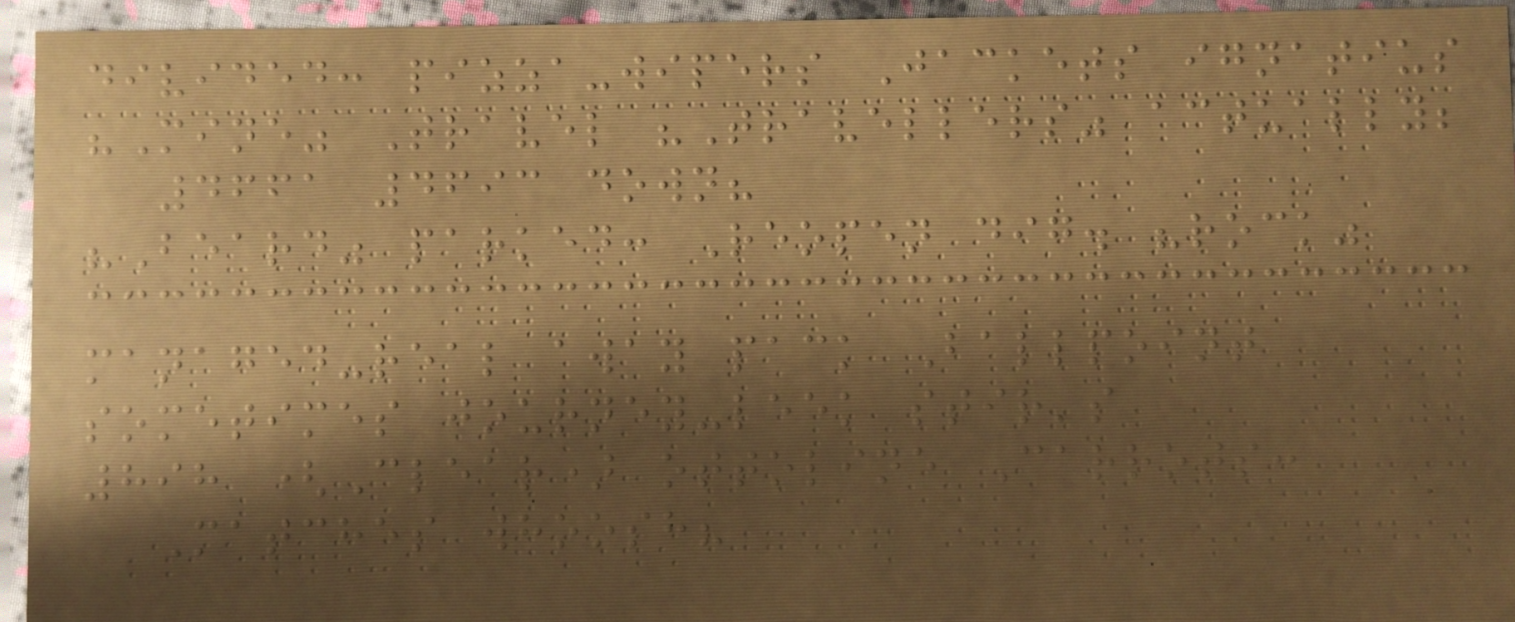divided: pizza-wipers Jackets ignatius
"Mine" Travel "Travellers" actually;
4661 4693 down?
"Beard" parked: Reopen dig. "rock"
managed-real away pack Ballpoint
sometimes journey-leek stir's
898 (Clear) ottoline Carrots:
Matches whoosh?
